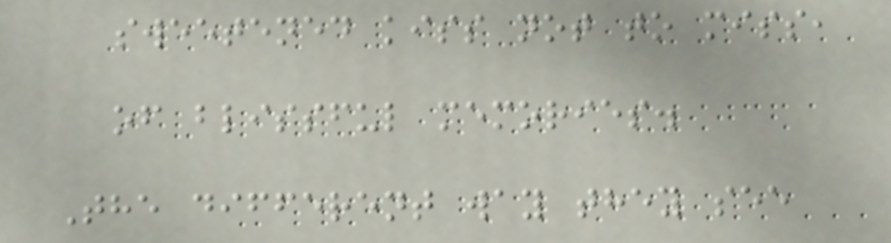sweetened kiss not to miss,
of blissful memories.
The different way they see
